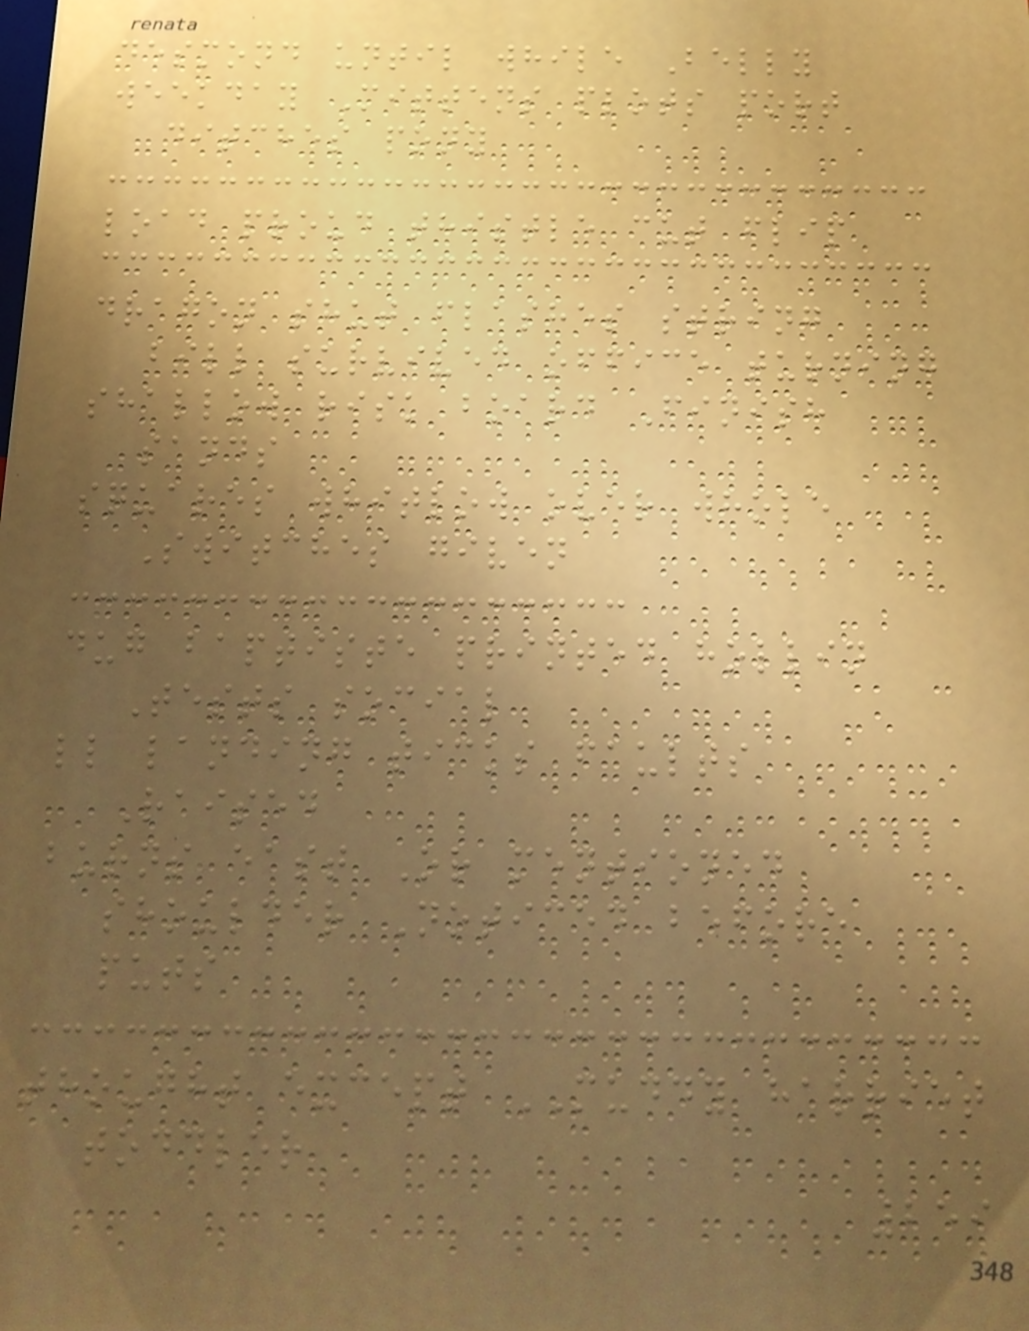desmond until while Belly
weekday Mittens plots port
ditches pony
load proud thistle cut flip
dragon shut flashes string
bill survived office turning
shallow risk board Finish
sands
squares whitlow over whole
Switches given
dug baptiste printed hollin
Tests social
ll landing ticks faults
Raised
burns east Or mentioned
shoulder Noticed before
puts
thought except MUDDY harriet
toddler
259
